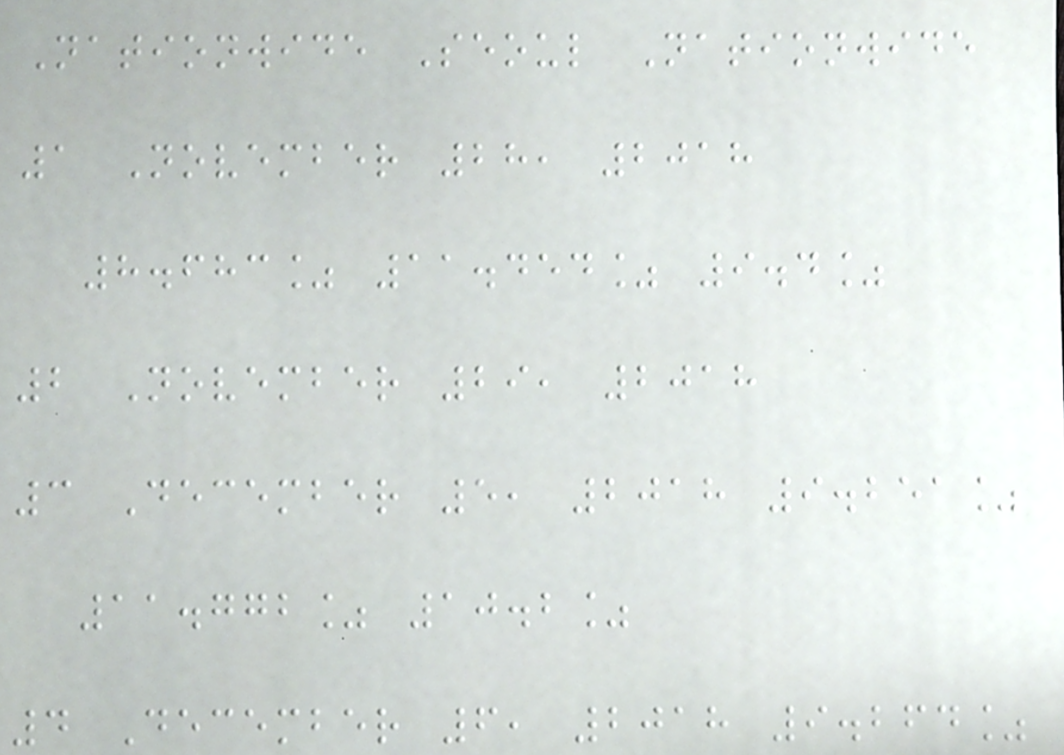Nationwide Seoul Nationwide
1 November 28, 2018
8.683% 11.454% 9.4%
2 November 29, 2018
3 December 5, 2018 9.251%
11.772% 10.2%
4 December 6, 2018 9.264%
